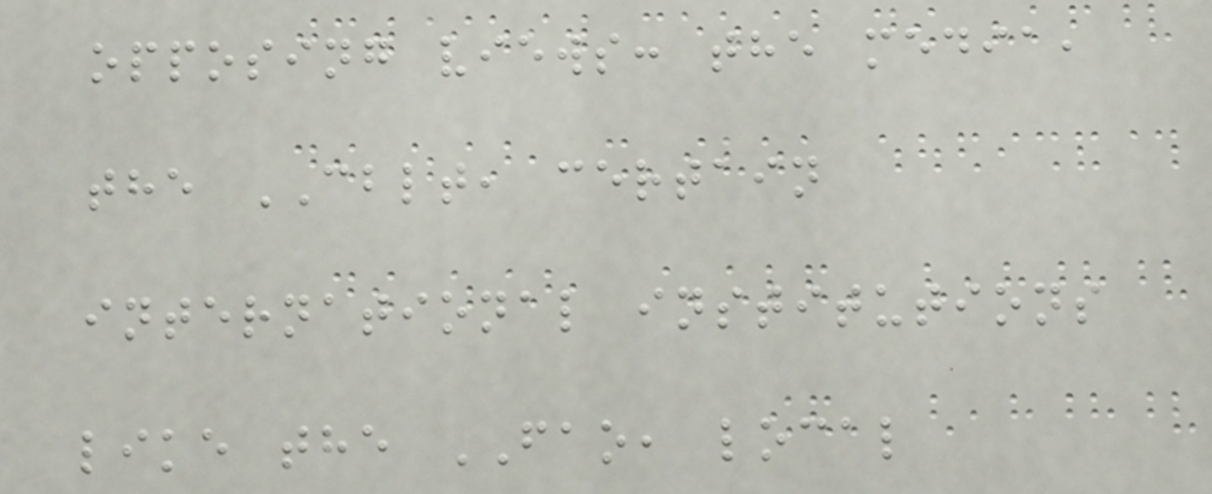opposing views: the media,
the CBLT, certain
international institutions
like the FAO, local
